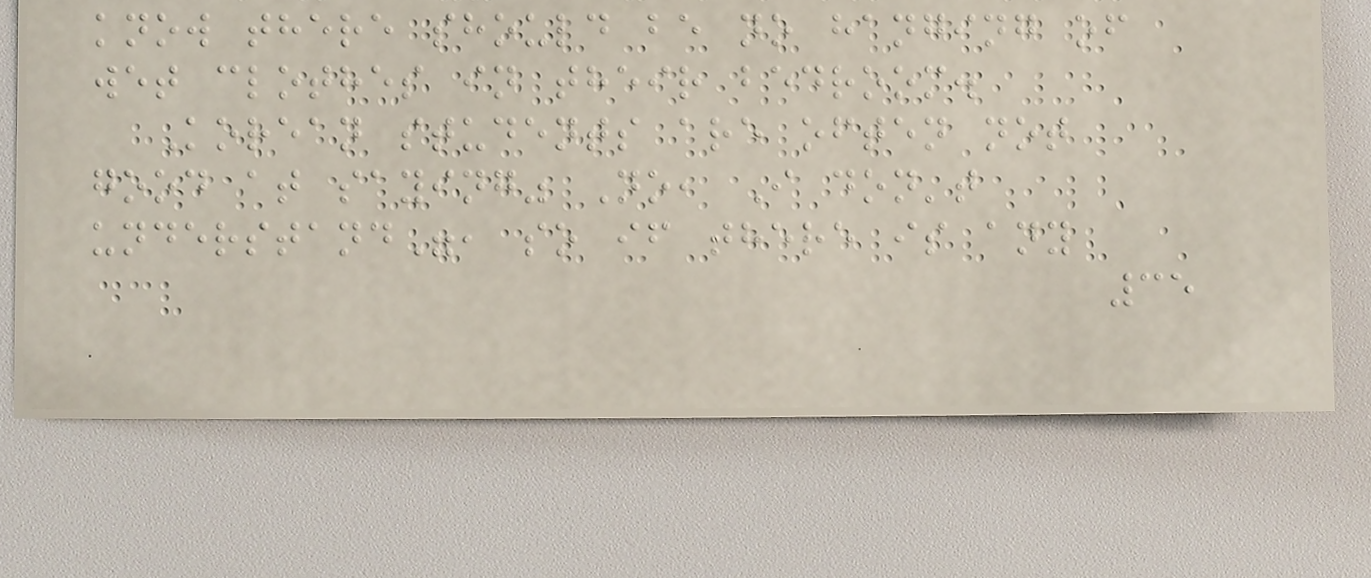know there should be no hanging of
wet clothes in their bedroom.
Korean students are often not
good at saying" No, I don't
understand", so if there is any
35
